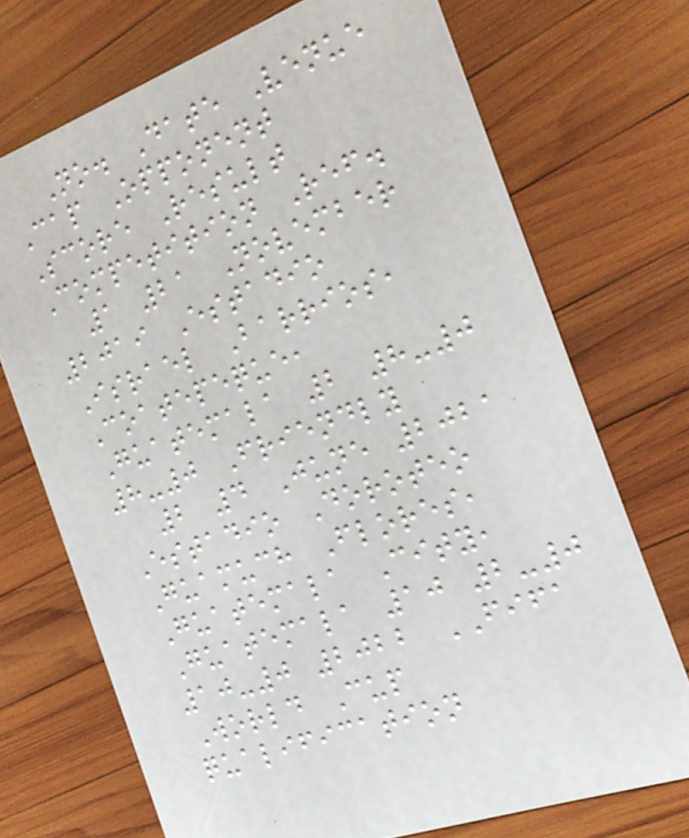No. Date Venue
Cap Opponent
Score Result
Competition Ref.
1 21 November
2019 Estadio
Israel Barrios,
Coatepeque,
Guatemala 2 8-0
8-0 Friendly
2 4 June 2021
Estadio Doroteo
Guamuch Flores,
Guatemala City,
Guatemala 10 2-0
10-0 2022 FIFA
World Cup
qualification
